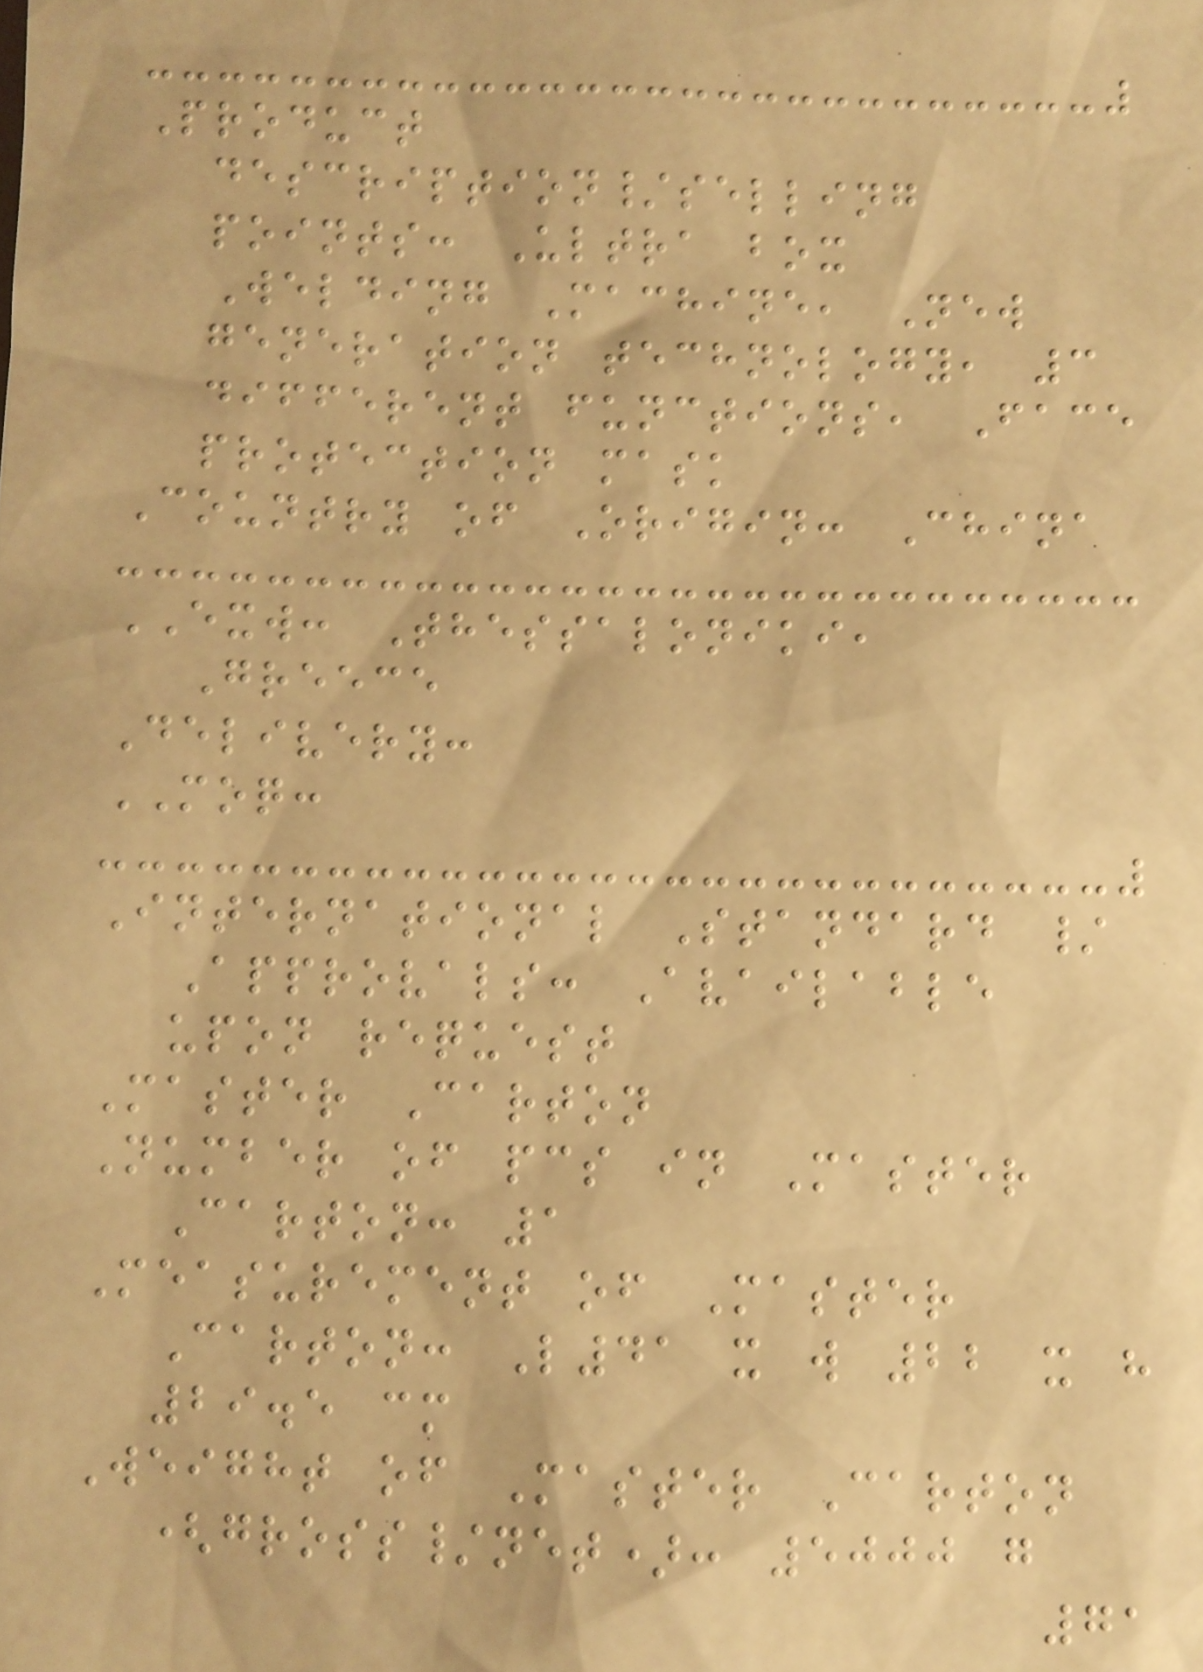Product
description/selling
points: Ultra box
Welding Machine, New
generation technology, 3
different functions, Face
protection mask
Country of Origin: China
EXW: Thessaloniki,
Greece
Delivery:
MOQ:
International Standard /
Approvals: Available
upon request
Master Carton
Number of pcs in Master
Carton: 1
Measurement of Master
Carton: L41 x w 22 x h
29.5 cm
Weight of Master Carton
(gross/net): 5000 g
71
